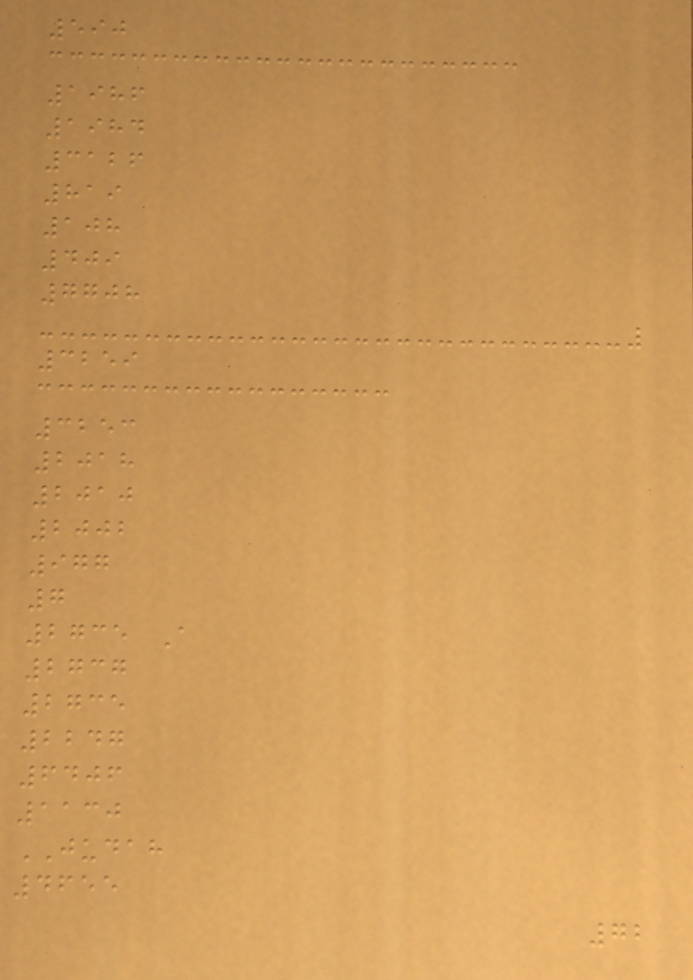590
1986
1984
3126
819
108
409
7708
3259
3253
2018
2010
2002
977
7
2735 A
2737
2735
2247
6406
1130
JUDAH
4655
72
